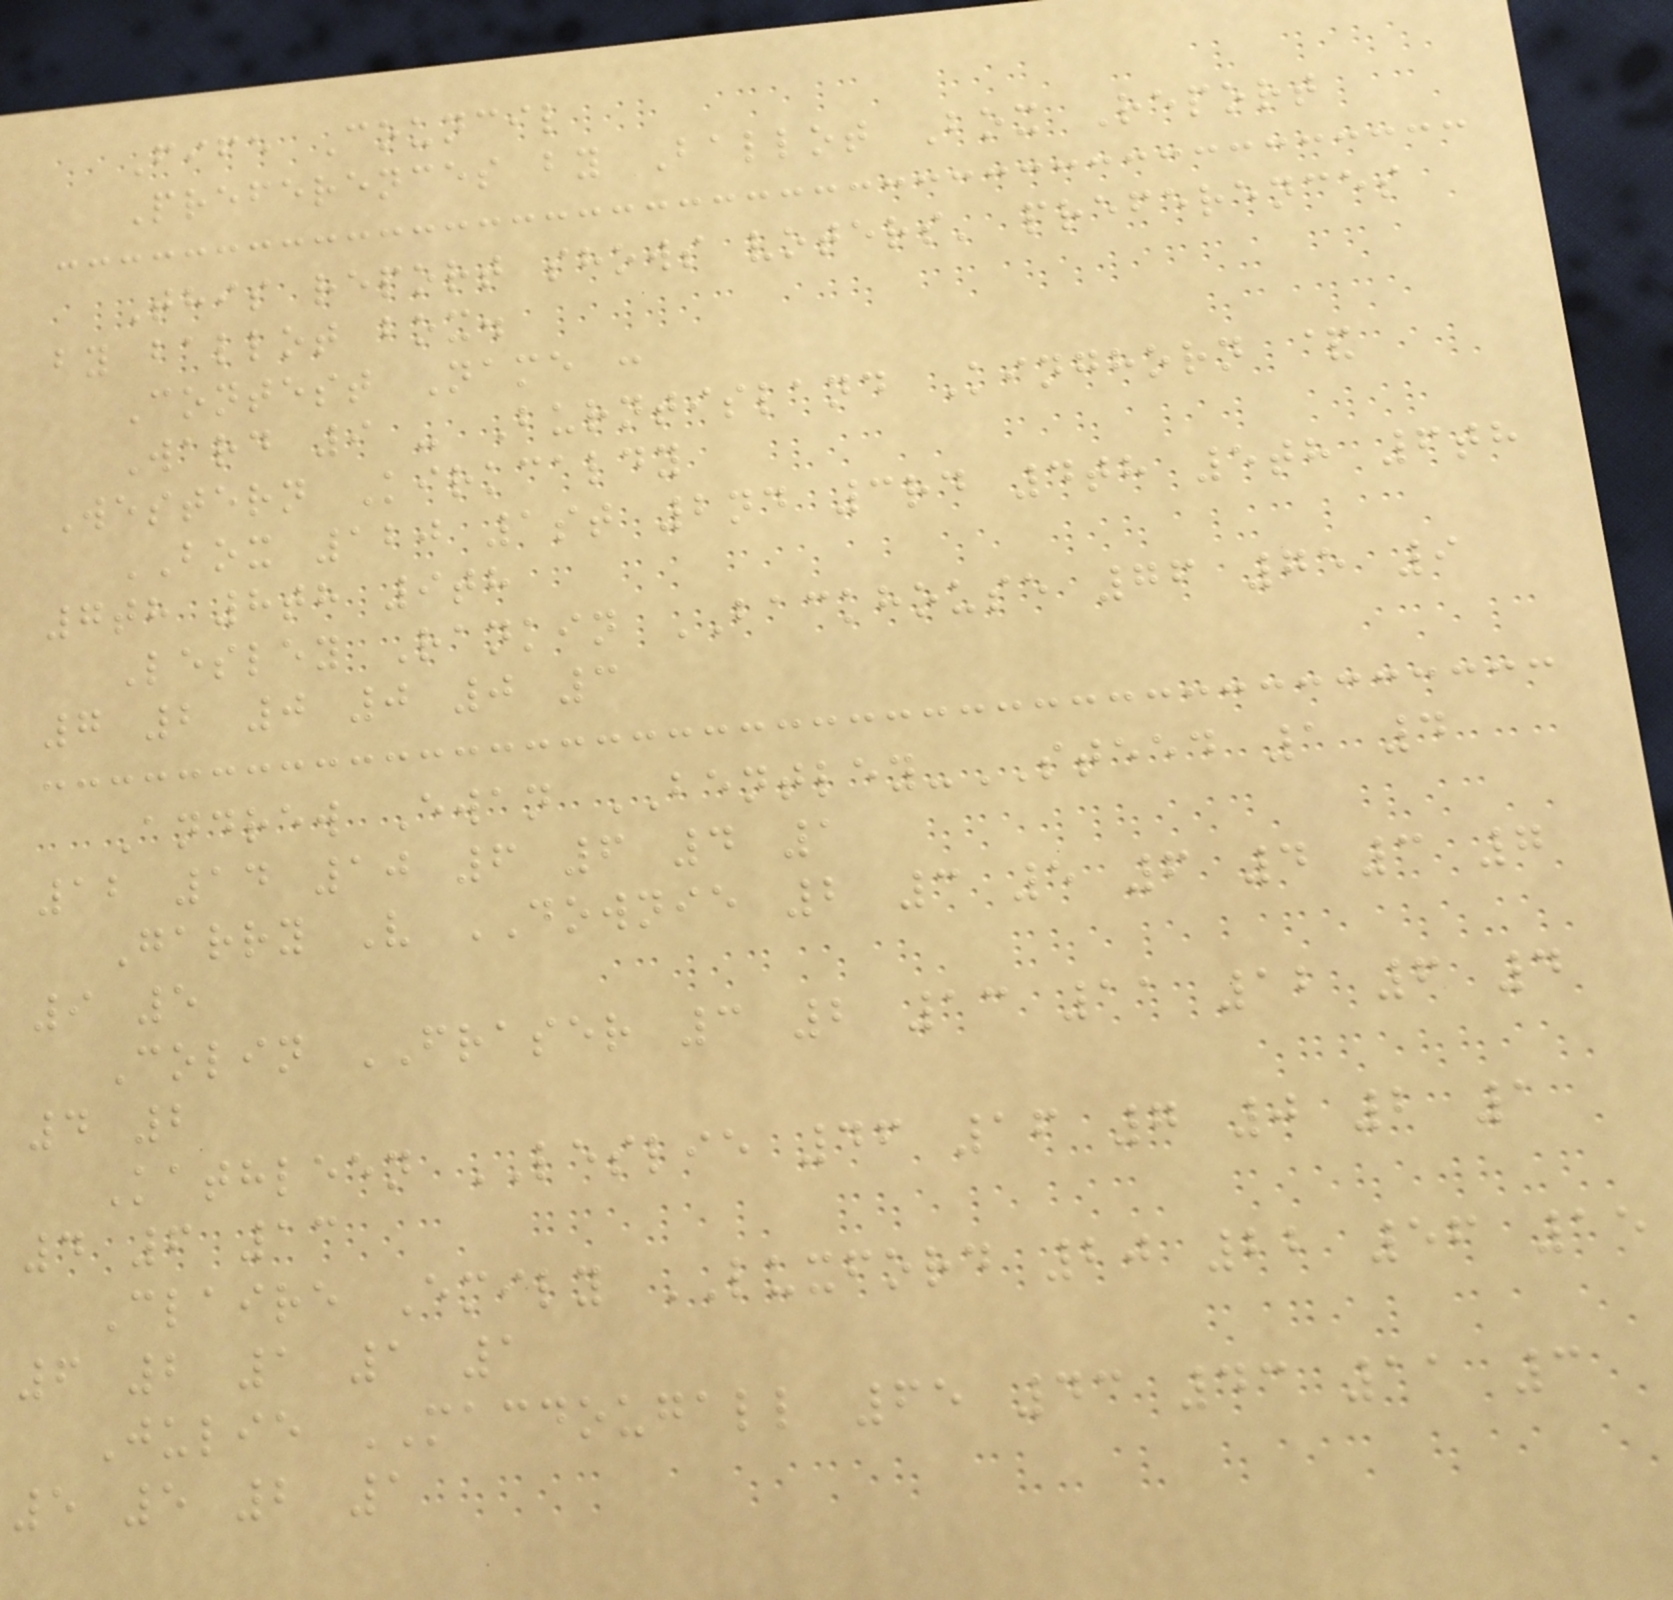Fife Council
Preferences by Ballot Box Report
This report shows voters' preferences
by ballot box.
Contest Name :
Ward 9 - Burntisland Kinghorn &
Western Kirkcaldy
BOX 120 1st 2nd 3rd 4th 5th 6th
7th 8th 9th
Lesley Rankin BACKHOUSE 76 75 9
7 2 0 0 0 3
Andrew Ewan BENTLEY-STEED 1 4
12 14 10 6 6 4 1
Garry V DOWNIE 2 3 5 6 4 3 7
9 5
Colin FRASER 3 2 13 11 12 6 4
4 2
Kathleen LESLIE 46 16 7 0 2 1
4 6 13
Claire Emily LUXFORD 20 22 56 15
6 2 1 1 1
Julie MACDOUGALL 65 43 43 11 3
5 5 2 1
